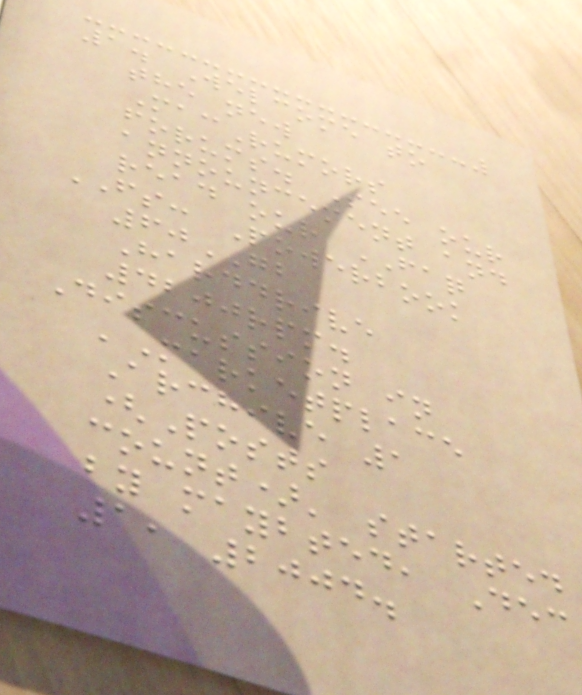1. Welcome to
the new
MacRumors
forums. See our
announcement and
read our FAQ
FS: Powerbook
60GB
Harddrive
4200rpm.
Discussion in
'Marketplace
Archive 1
(Posts
count)' started
by maybted, Dec
1, 2004.
